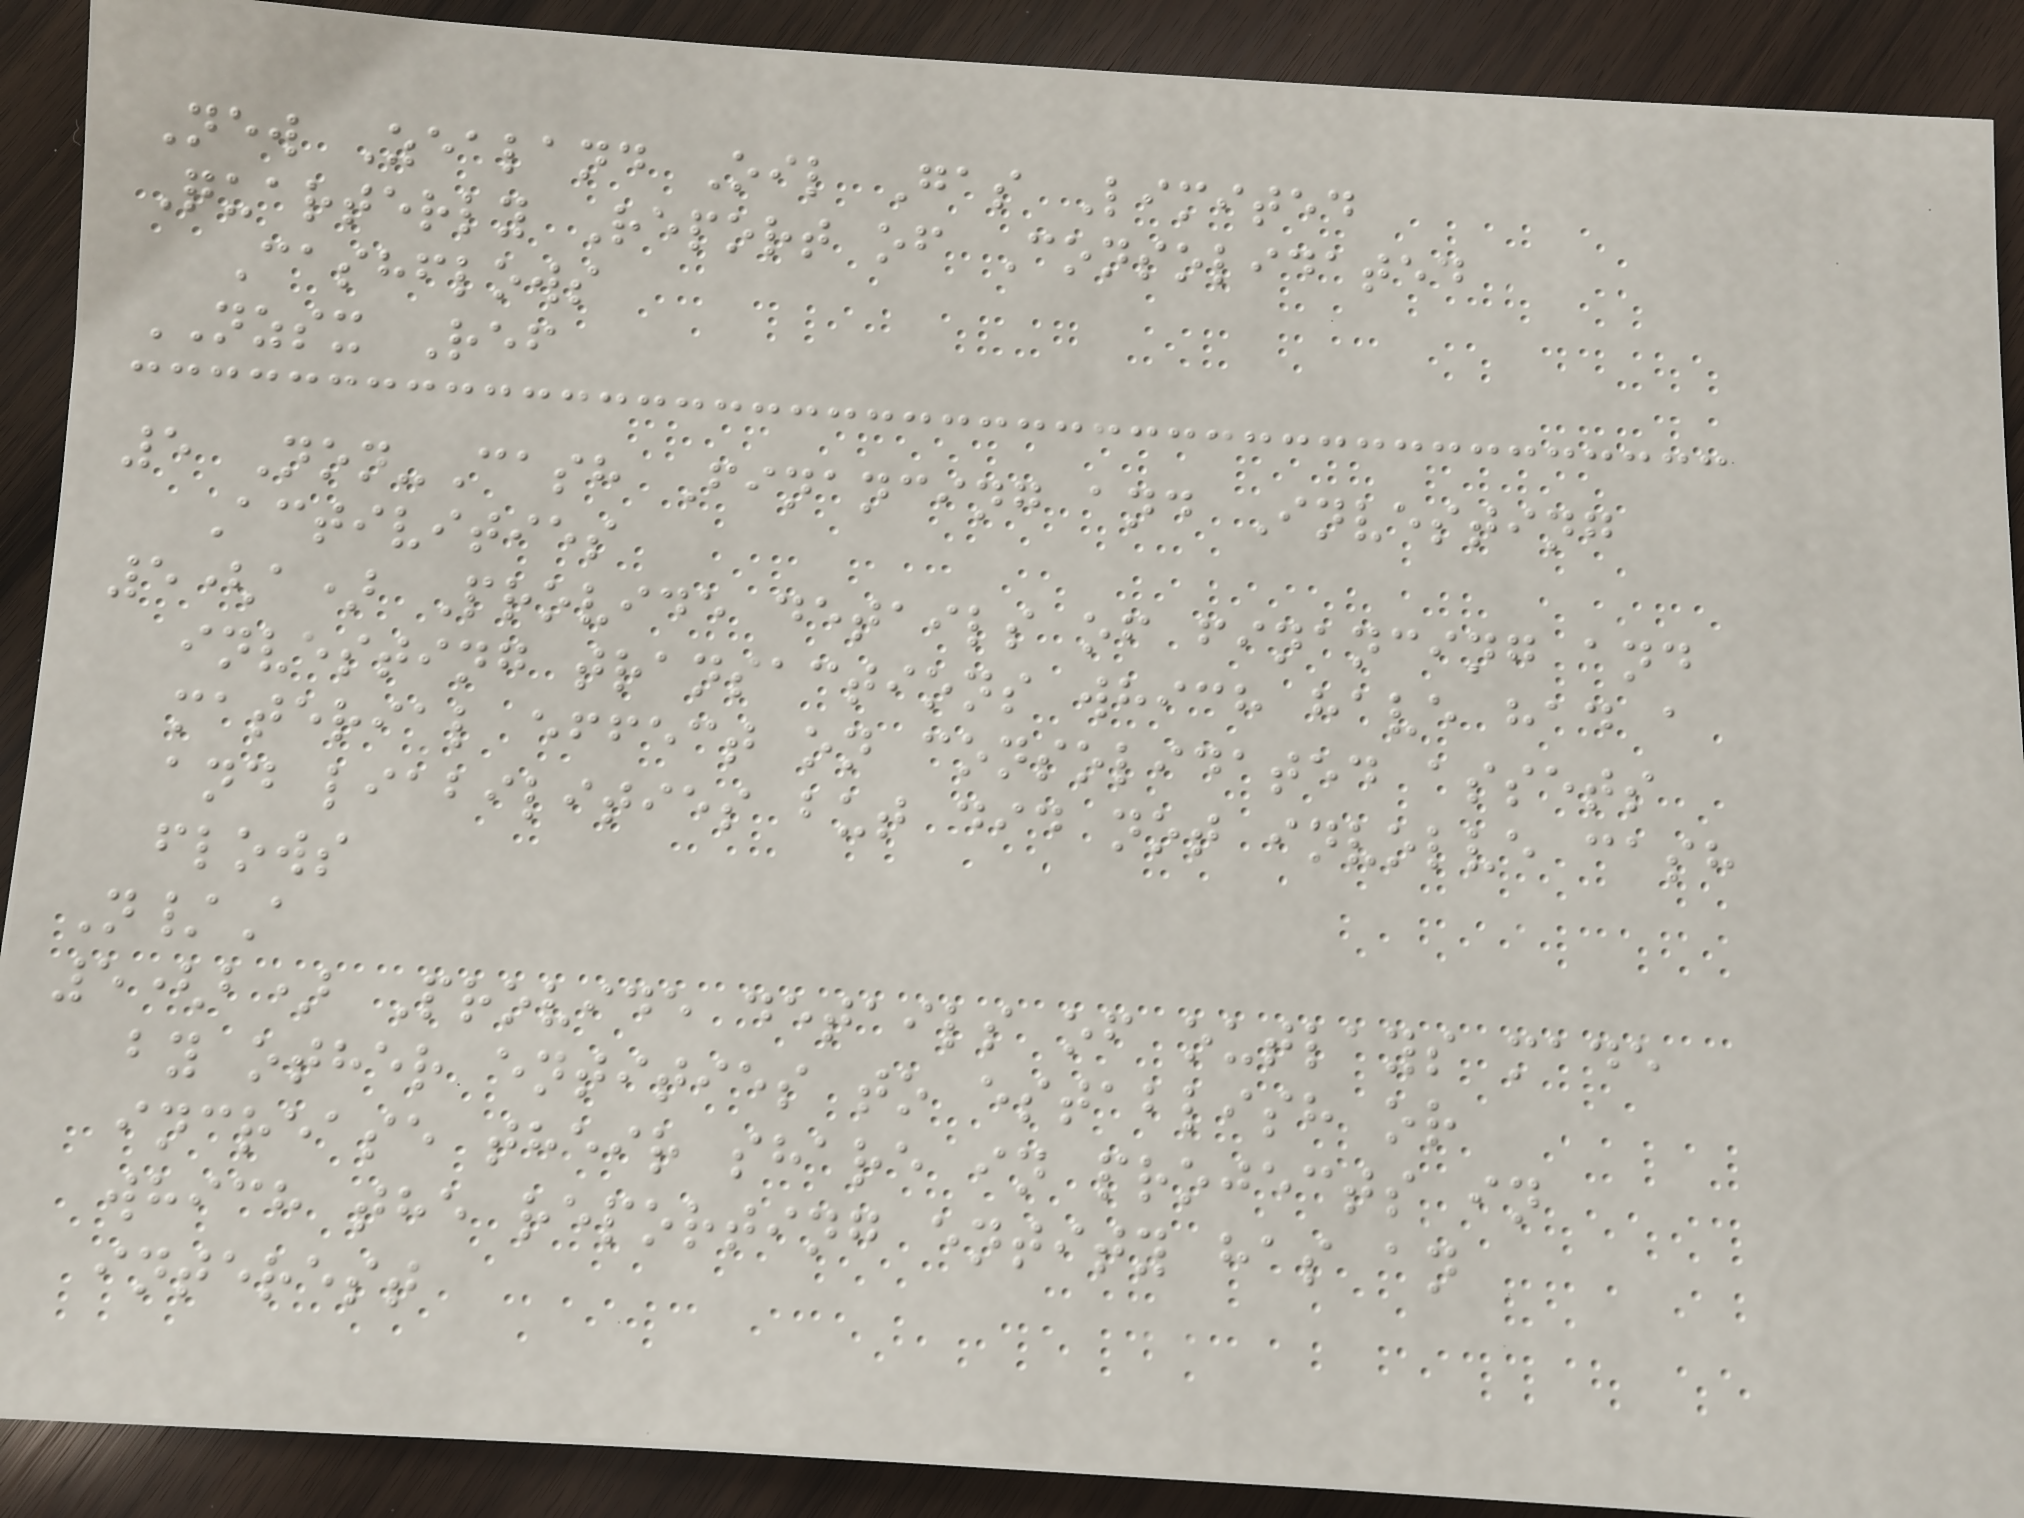New Zealand Oil Gas Limited
Quarterly Report of Consolidated
Cashflows
NZSX Ref
5 Non-Cash Financing and Investing
Activities
5(a) Provide details of financing and
investing transactions which have had a
material effect on consolidated assets
and liabilities but did not involve cash
flows
N/A
5(b) Provide details of outlays made
by other entities to establish or
increase their share in projects in
which the reporting entity has an
interest
